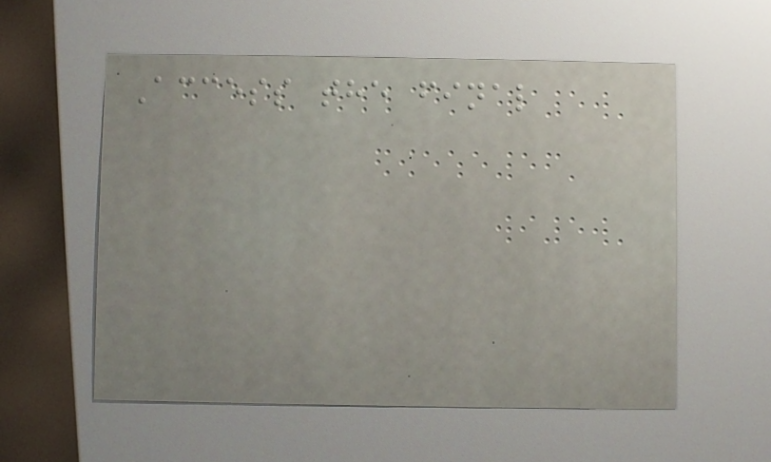Access the final
